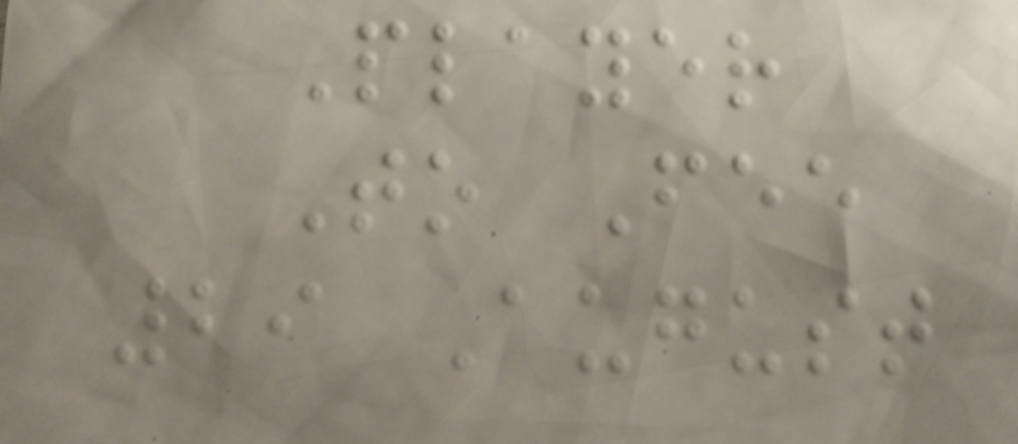Player
To Fee
29 August
